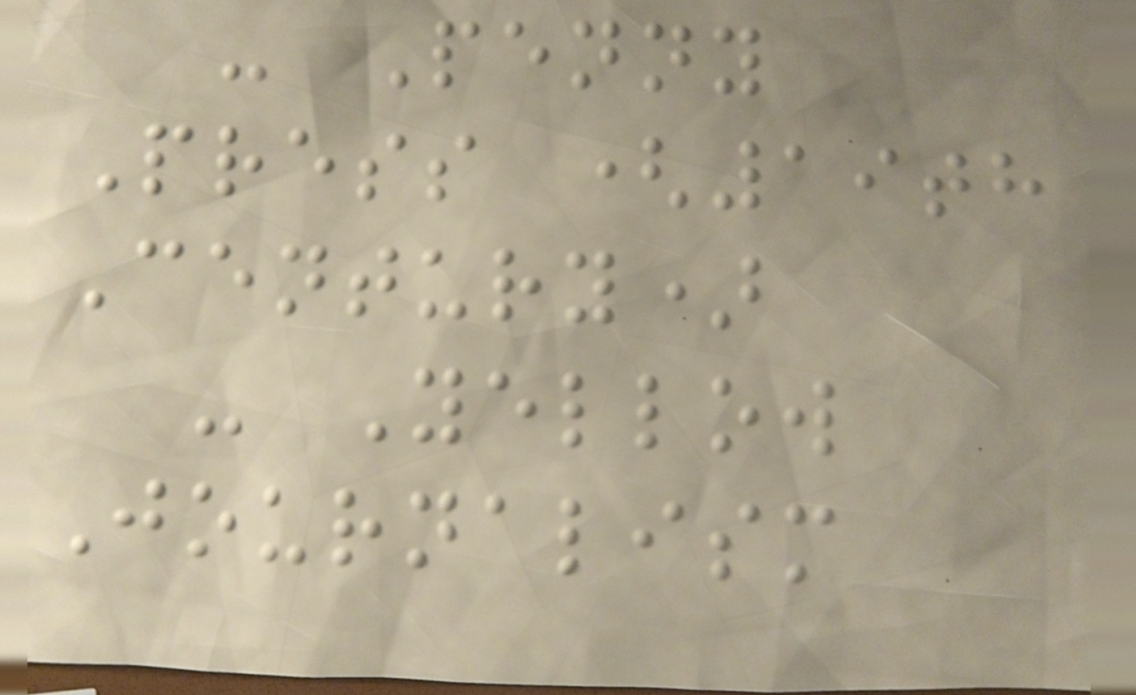- Penny
Press (19th
Century)
- Yellow
Journalism
